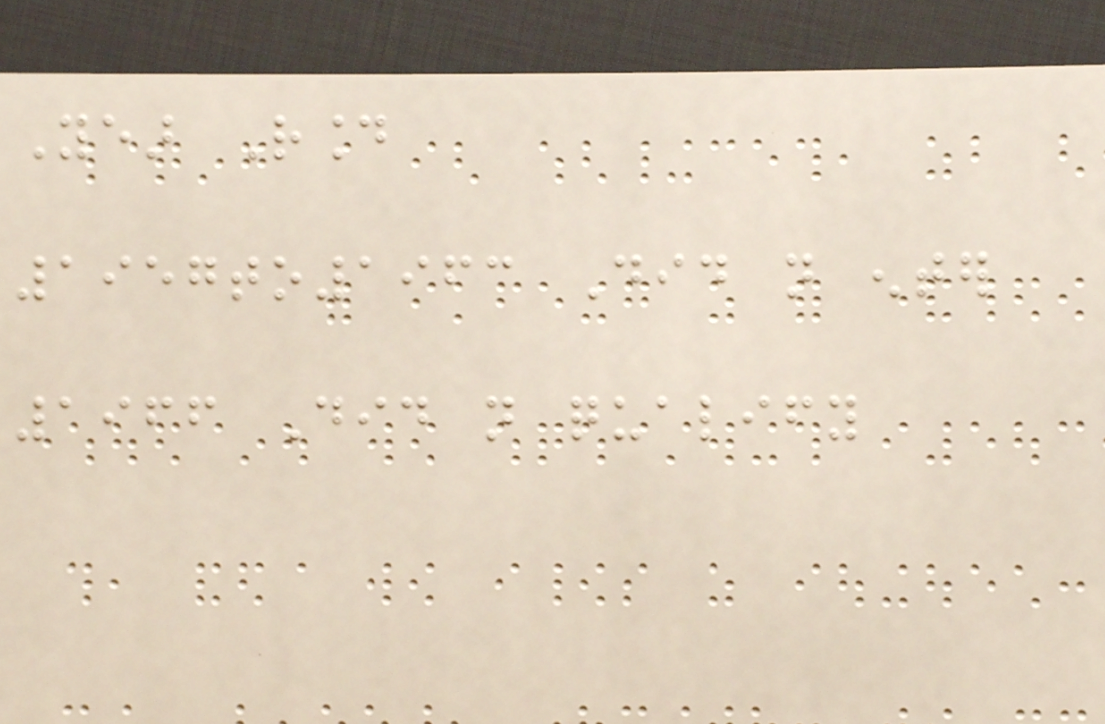Year Round
1957to1963 Did not enter
1966 Did not qualify
